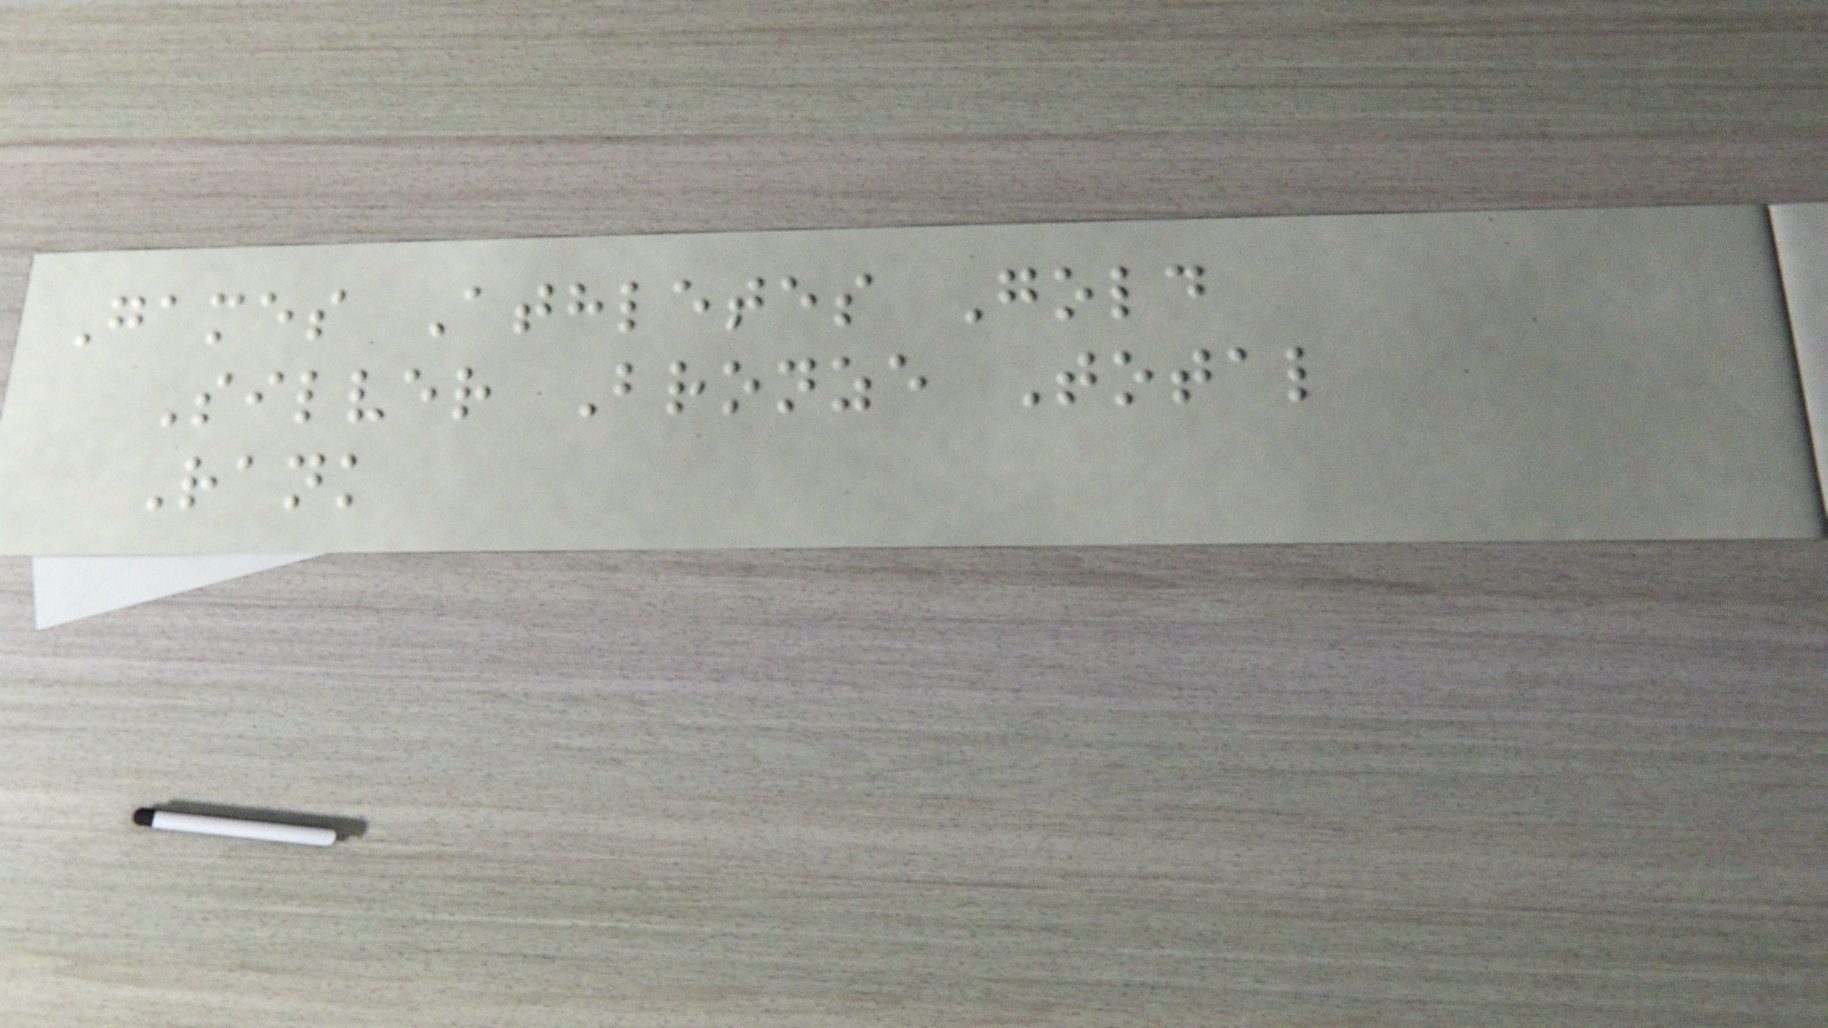Games Athletes Gold
Silver Bronze Total
Rank
